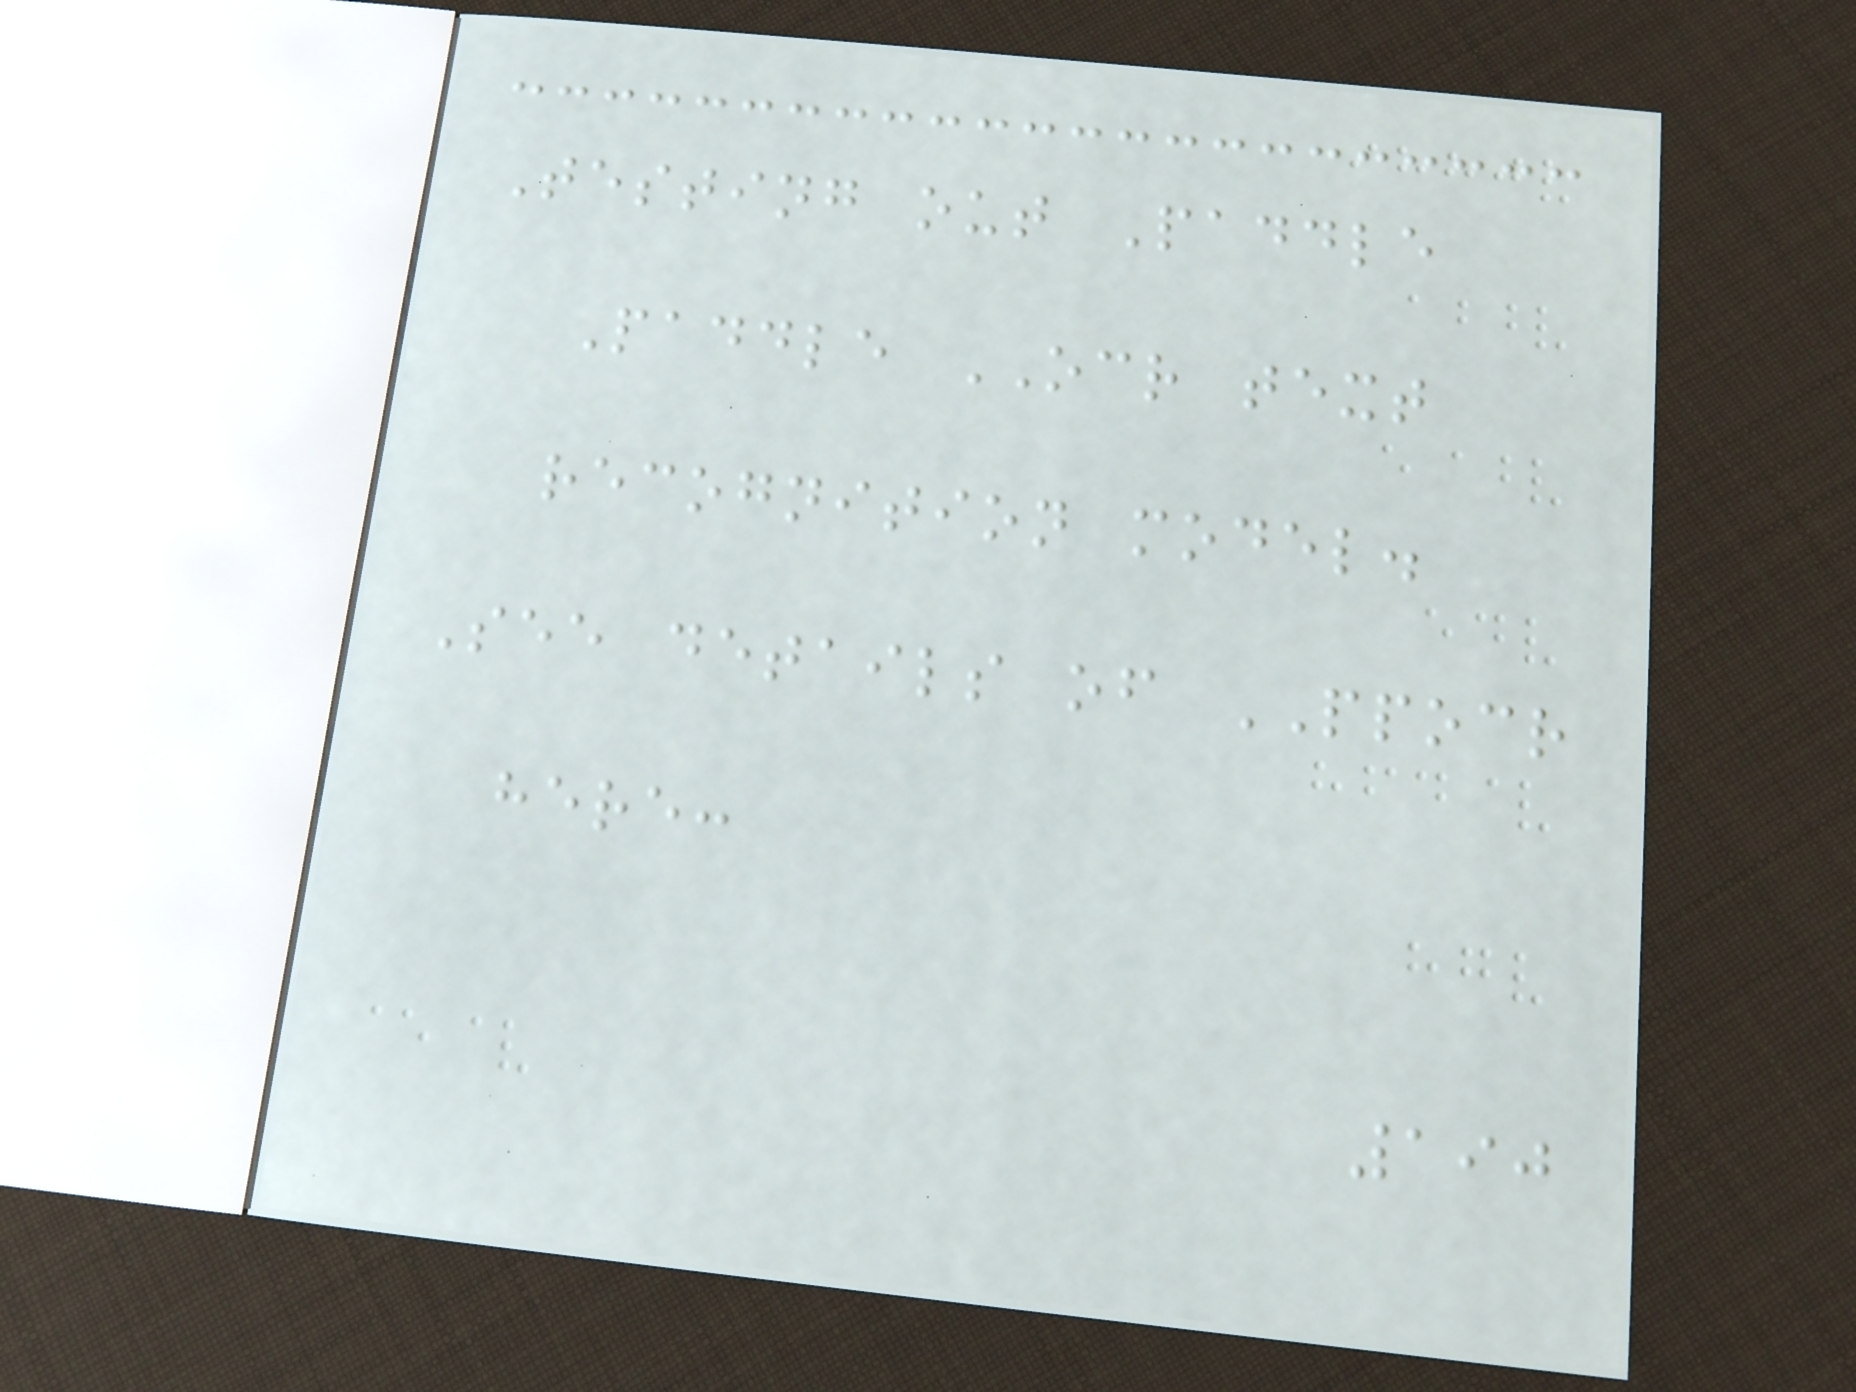Testing out Paddle
Paddle OCR text
recognition model.
See details of PPOCR
here:
190
